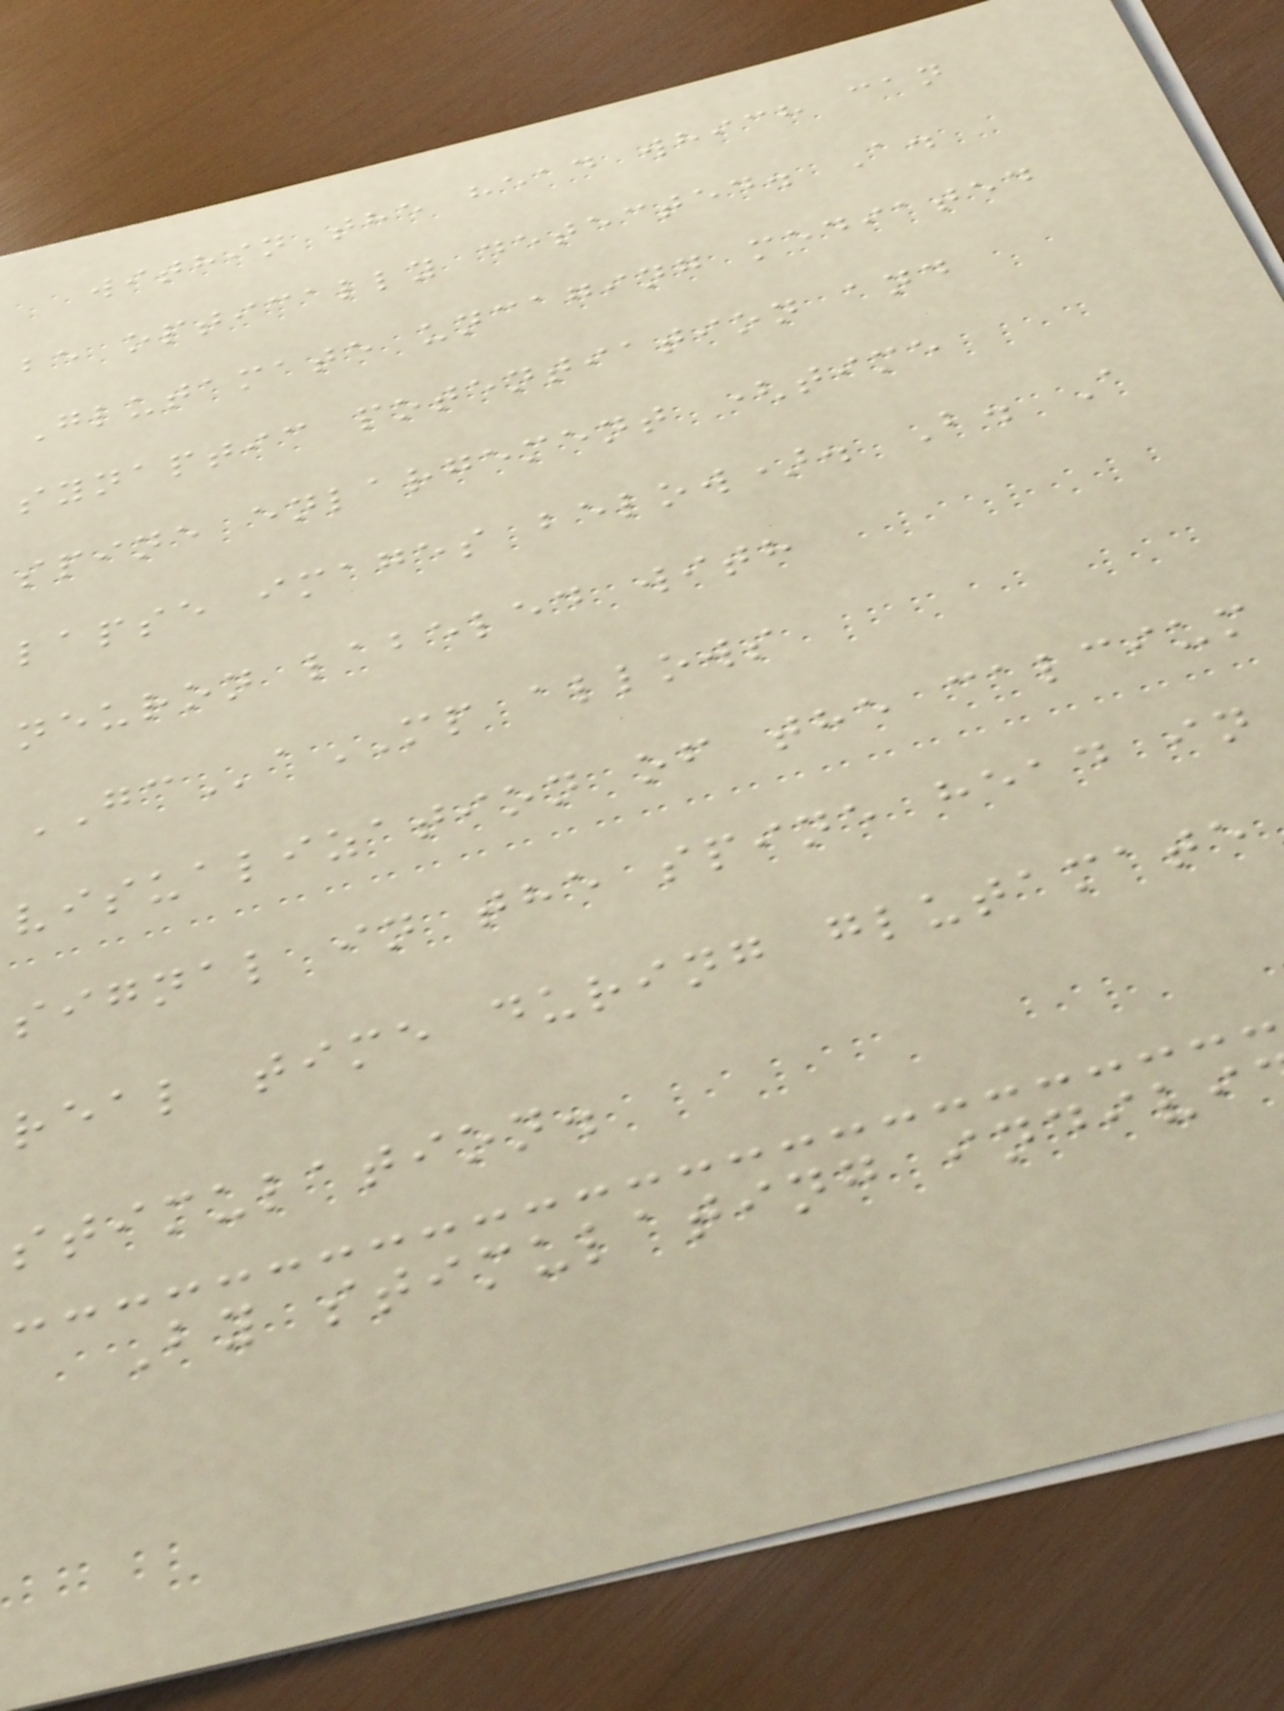within the head which can
be optically detected. A.
Glutamate uncaging mediated
synaptic potentiation and
spine enlargement (time
lapse images below). B. A
neuron labeled with
GCaMP allows
visualization of the calcium
signal in the spine head in
real time during glutamate
stimulation.
By stimulating indivi
